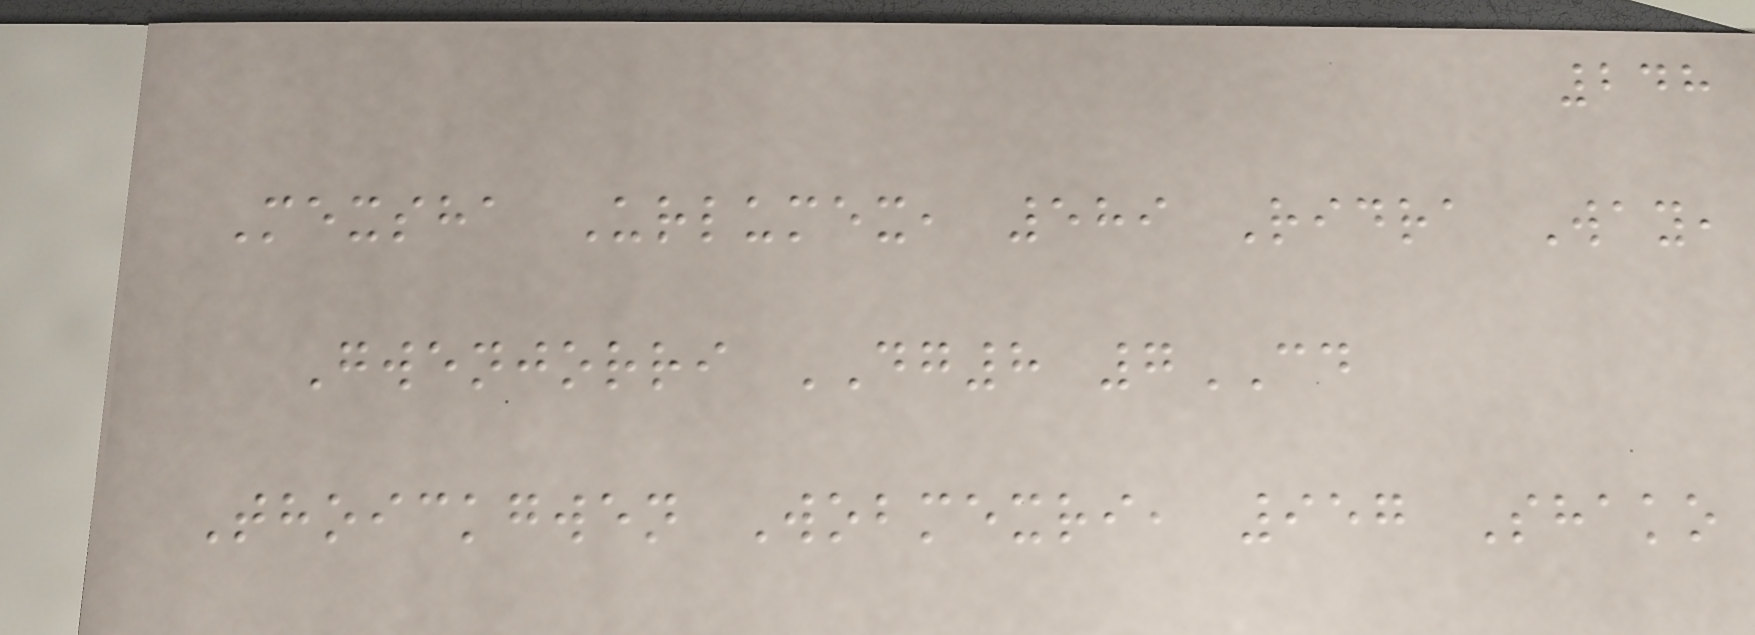248
Mexsha Urlumex, 589 Ridra Way,
Gwenjorri DG8 7CD
Thoickgwen Wobmexri, 957 Shako
